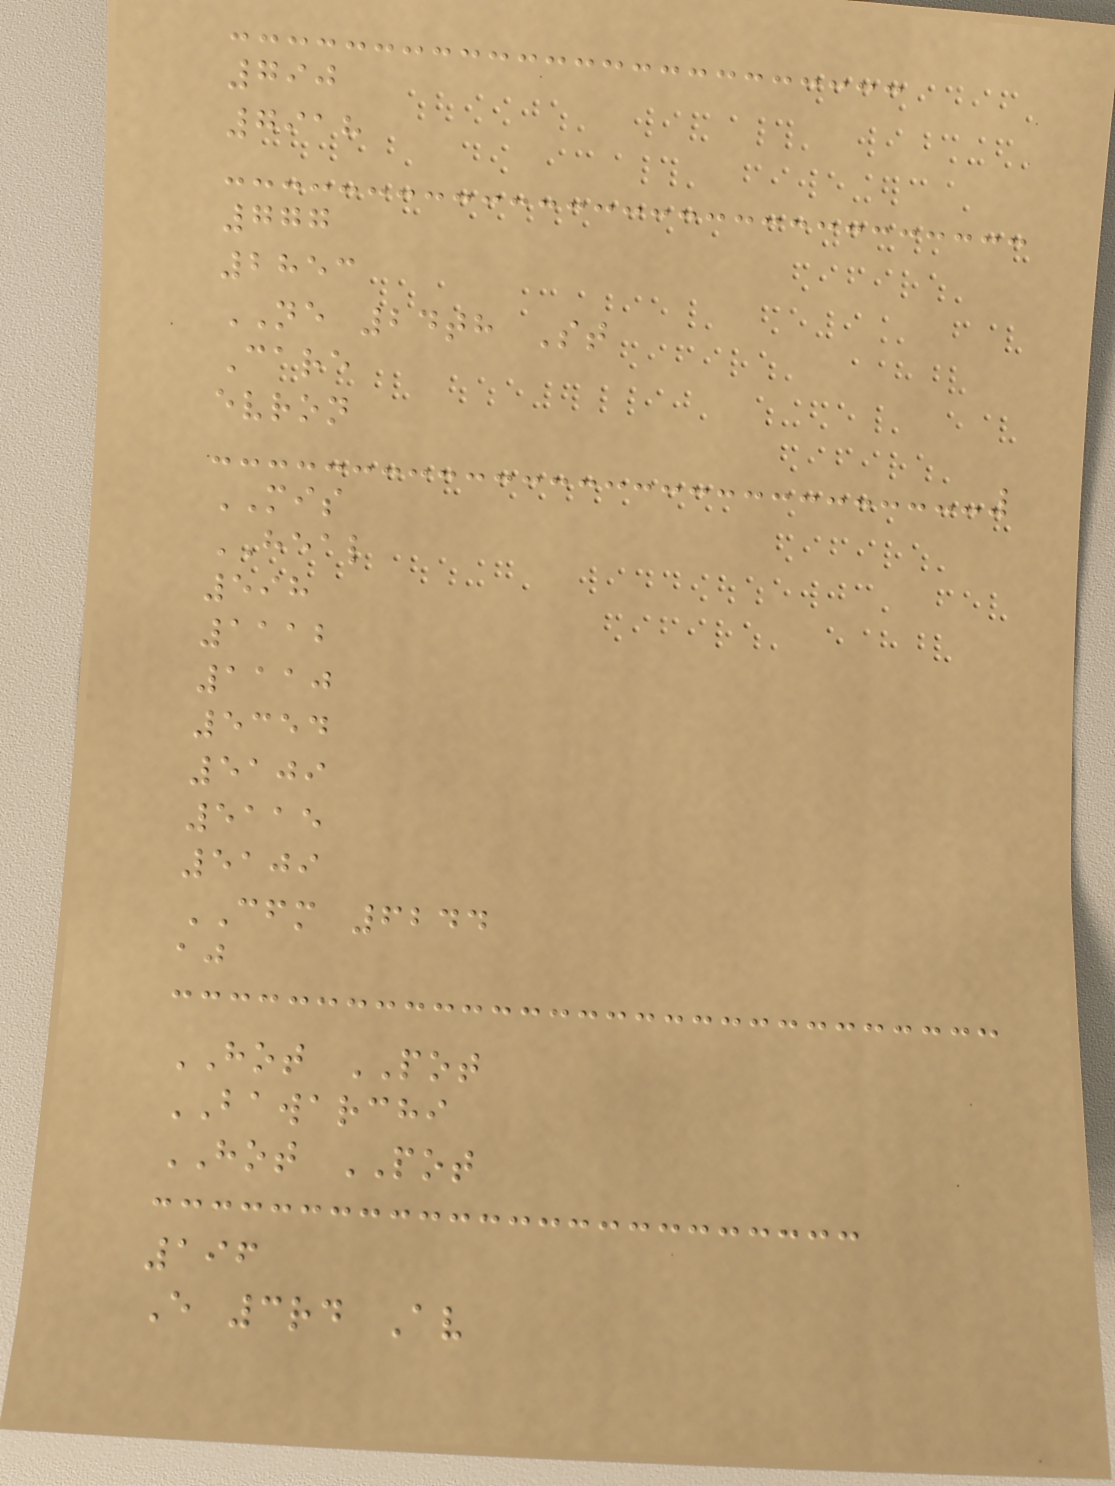790
7918
777
2853
NE 24th St
Care
evron
MIS
HEAL
598
1112
1110
5354
5109
5115
5109
CFM 6244
aj
HOT POT
BAWARCHI
HOT POT
196
E 3rd Av
